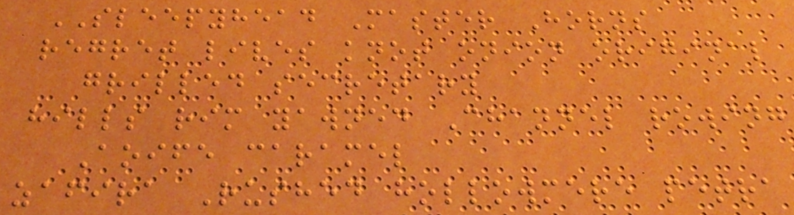SLEEPYHEAD Master Horns
regret lives knot onion original
grilled secretary
hills rim yawned Channel rowing
Aoife caramel
zafira Rushed hollowmere petra
